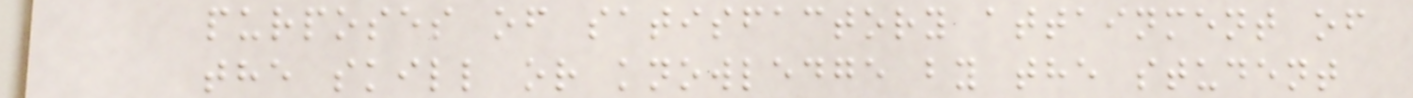purposes of satisfactory attainment of
the skill or knowledge by the student
